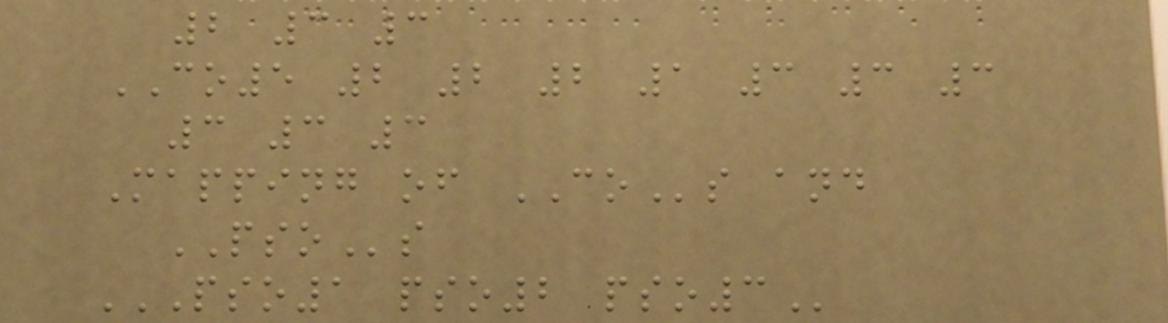2 3 3
CO5 2 2 2 1 3 3 3
3 3 3
Mapping of COs and
PSOs
PSO1 PSO2 PSO3
